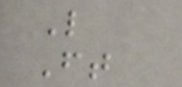L
Ft
